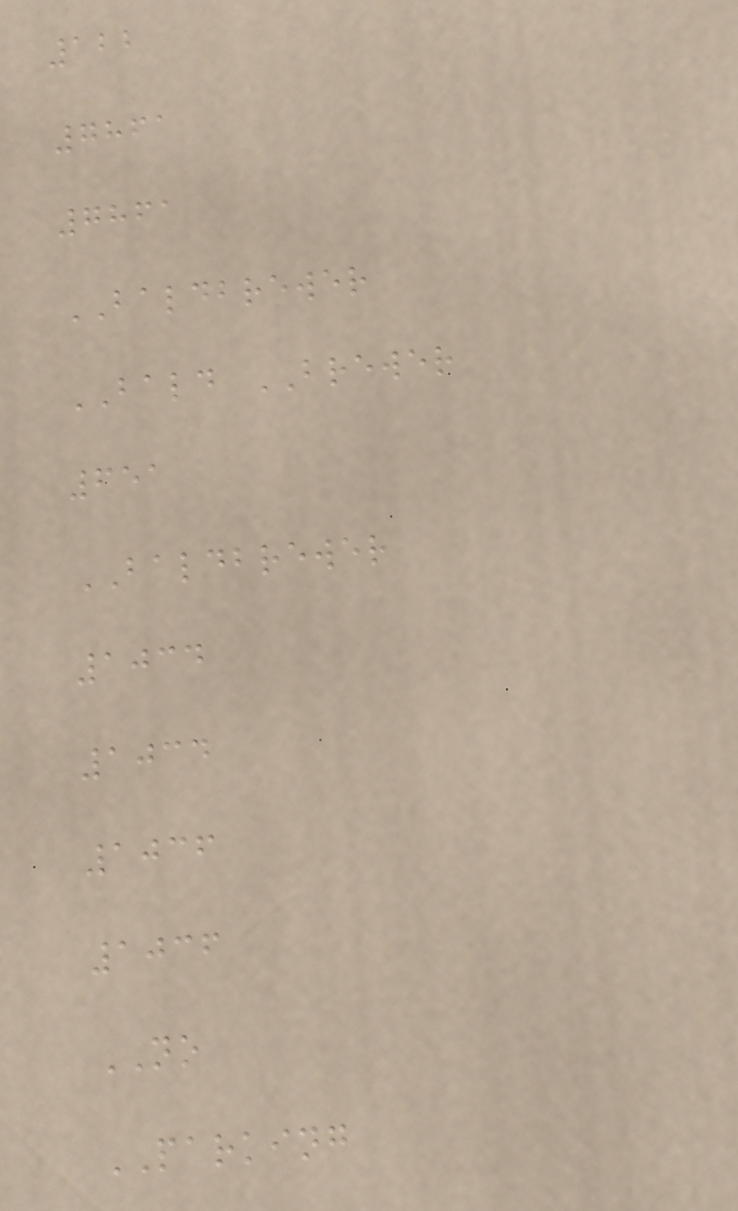122
7861
7861
BALDBREWER
BALD BREWER
651
BALDBREWER
1034
1034
1036
1036
NO
PARKING
